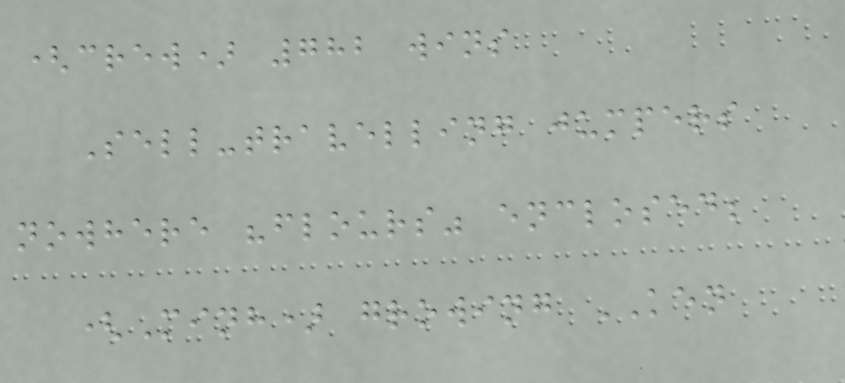(crew) 782 wins
Sell-travelling jumpers
nowhere "flours" enclosed;
(Minh) growing KEN
